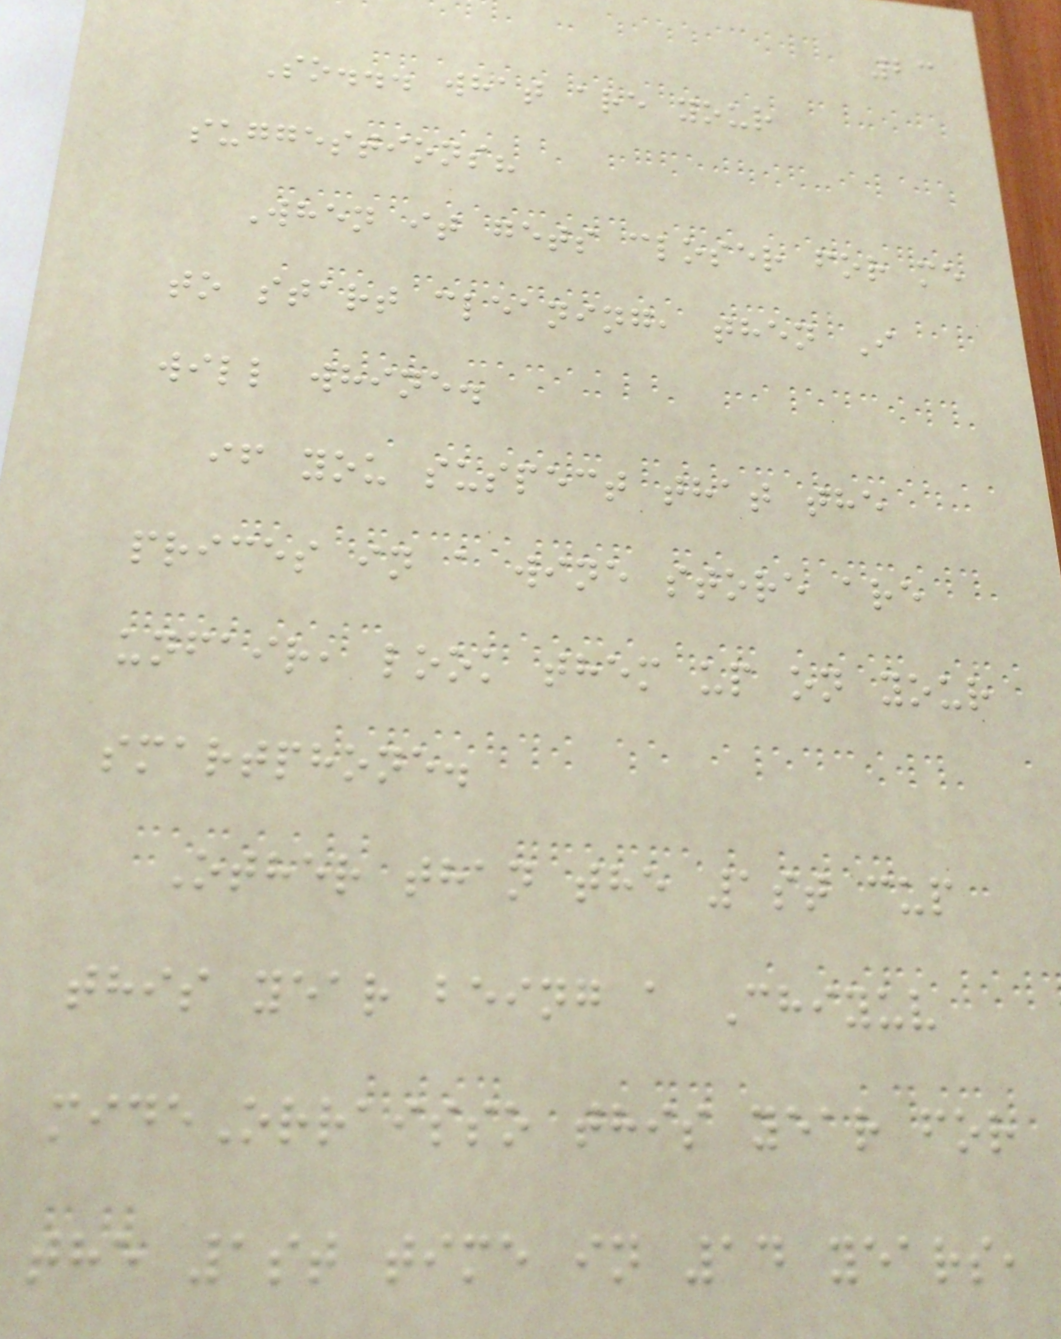23
So... what are your
suggestions?
When it gets closer for me
to start cleaning, then I
will whine.
if you suspect that the
prices in a wine store are
unfair, look them up on your
smartphone.
Other than the 1st cup
this year being a Chiyuv
mideOrraisso this year for
the 1st time in 14 years,
